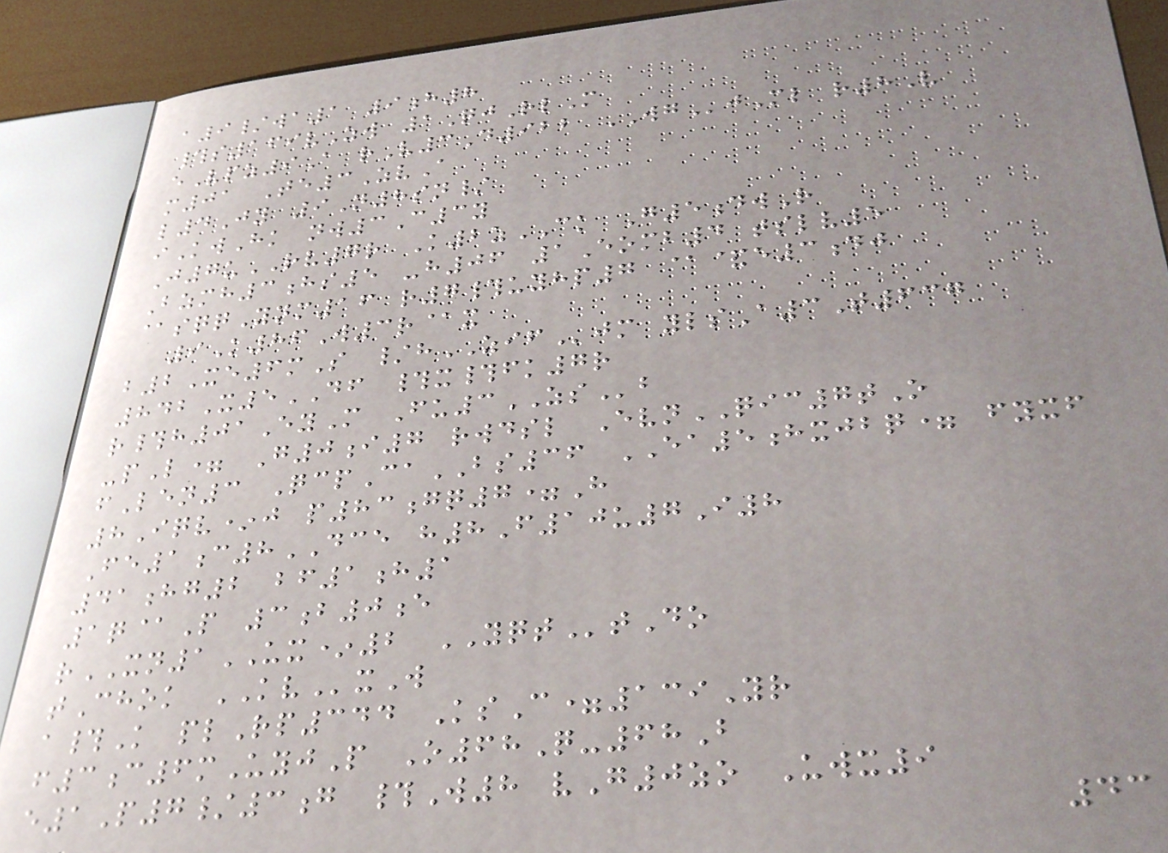a9/wa1 9h8
#s169vZw 1QjRlM
eVpz9A rV3D922 WGjMl r8V
m01 Te3ZvA
l4Jy 9N8sn/
iKwHk nw3C3y
J7uRV7r K2zCK G5dwR
Bzmh3hs5 -h06 1Eomb4 tslv5
@sqqYnm16 r7#uyhp7 @&e3dj
9K86W3r@x
b2Xe6mS /hZIFjm ylsA3T637
842X5DF #x#fk7r
r#h01EyM Fu3ZSb
-pL= G0i7 rwdsl EvnQIC7tO
fLen3 QcpCaBS36 EA5hxjbq= fyxf
8Iqv*j p83gq7=H
Fe1c8DCE h8F10u7I8
41hg2 bf1h1
1q@P 3b0e
rXN1UX*2 YQTtDo
tChok KVxW
a#K plRp344 KsC=139Yr
f3c6mUyjP O68Q-68B
e1P7/3g #W8 vG0zo Uwx9
43
